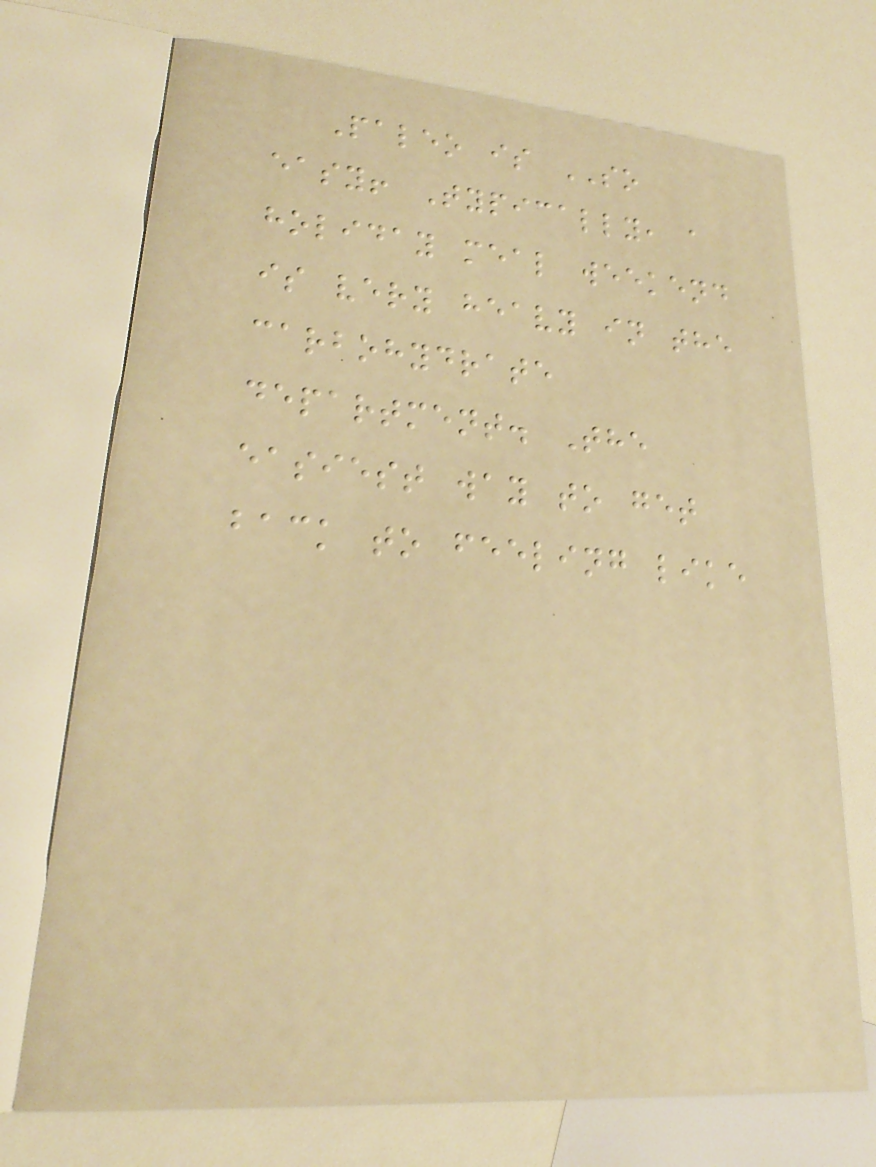Paleo is SO
easy! Typically, a
holiday meal weekend
is very heavy in the
carbohydrate
department. The
easiest way to get
back to feeling like
